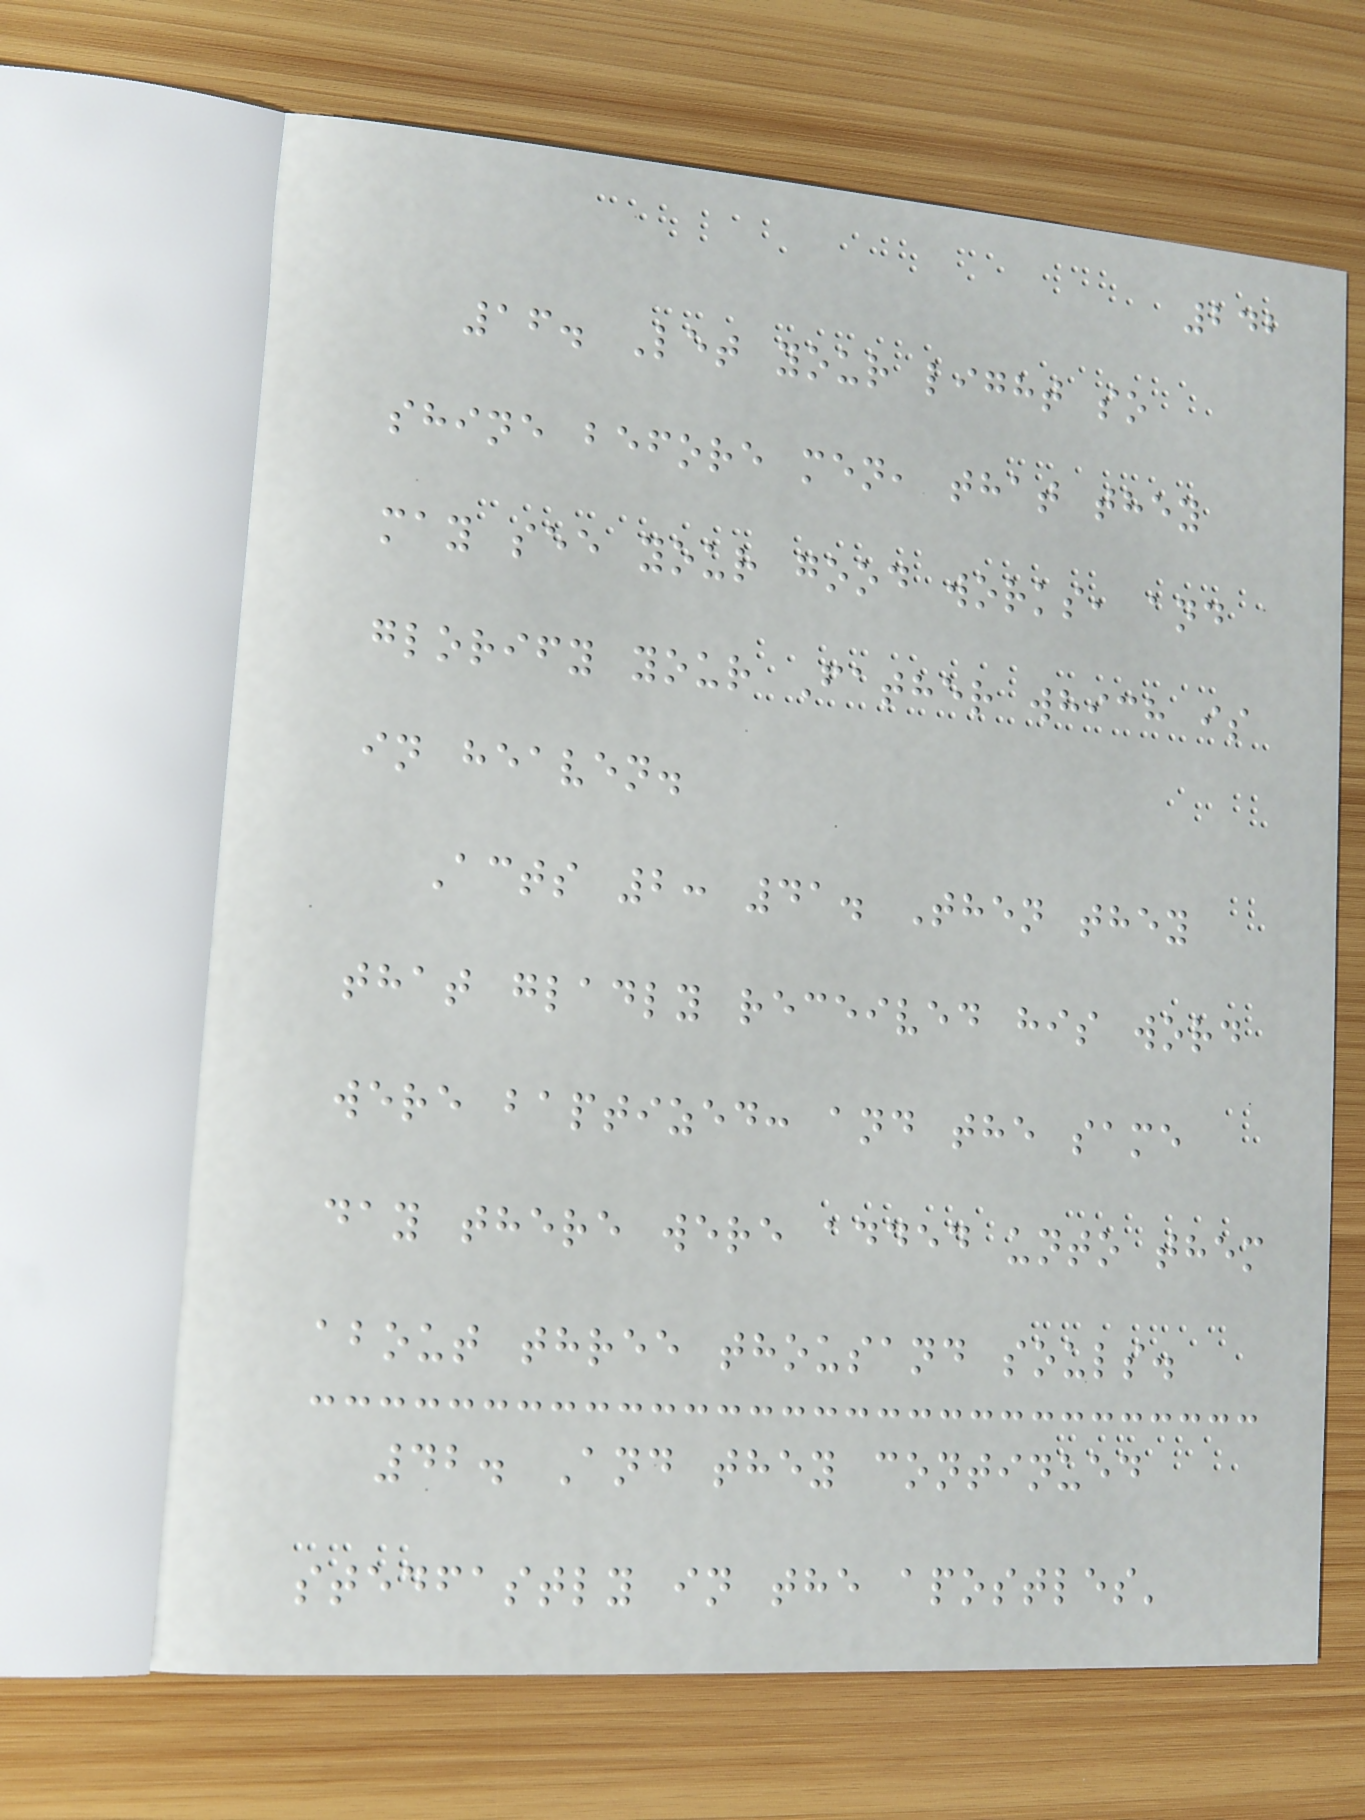242
16. Let your light so
shine before men, that they
may see your good works, and
glorify your Father which is
in heaven.
Acts 2: 41. Then they
that gladly received his word
were baptized: and the same
day there were added unto them
about three thousand souls.
42. And they continued
stedfastly in the apostles'
